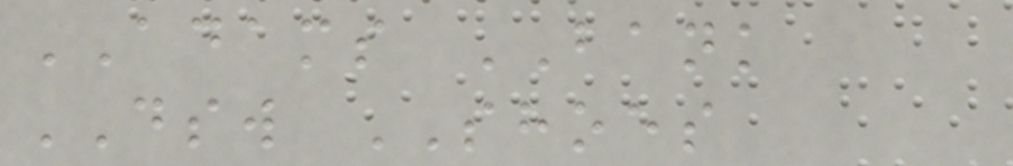ADAMS BANK
DSW SHOES
